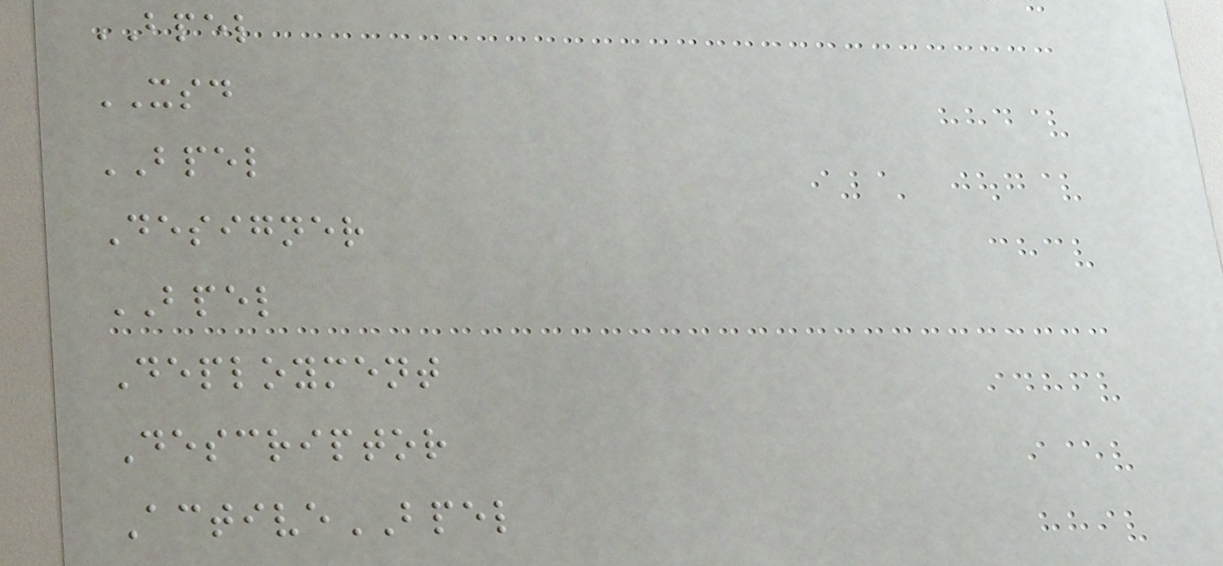BPEL
XSD
BPEL
Designer
BPEL
Deployment
Descriptor
ActiveBPEL
